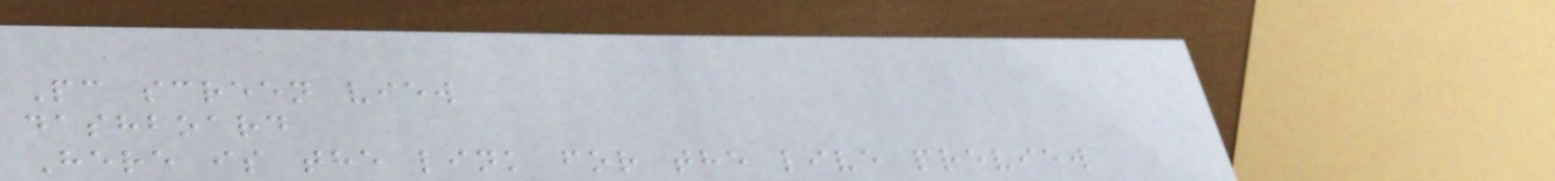Pc screen view
dashboard
Here is the link for the live preview
